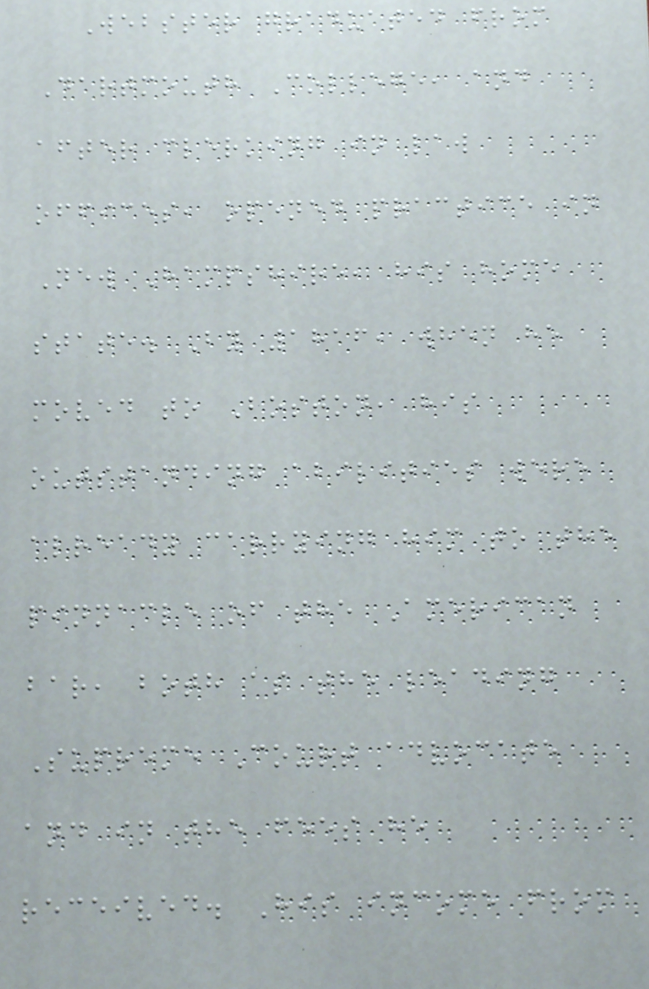Webster graduated from
Dartmouth College, and
after clerking in law
offices, opened practice in
New Hampshire, his home
state. By 1816, when he
moved to Boston, his
outstanding abilities were
already carrying him to the
pinnacle of the American
bar, both as the leading
Supreme Court advocate
and in the fees he
received. His income from
